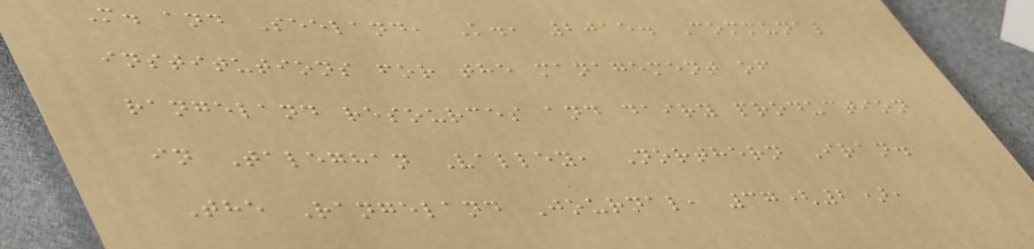M. and Seeland, K., 2015. Communal
institutions for the management of
rangeland resources and dairy production
in Taleghan Valley, Northern Iran.
The Rangeland Journal, 37(2),
